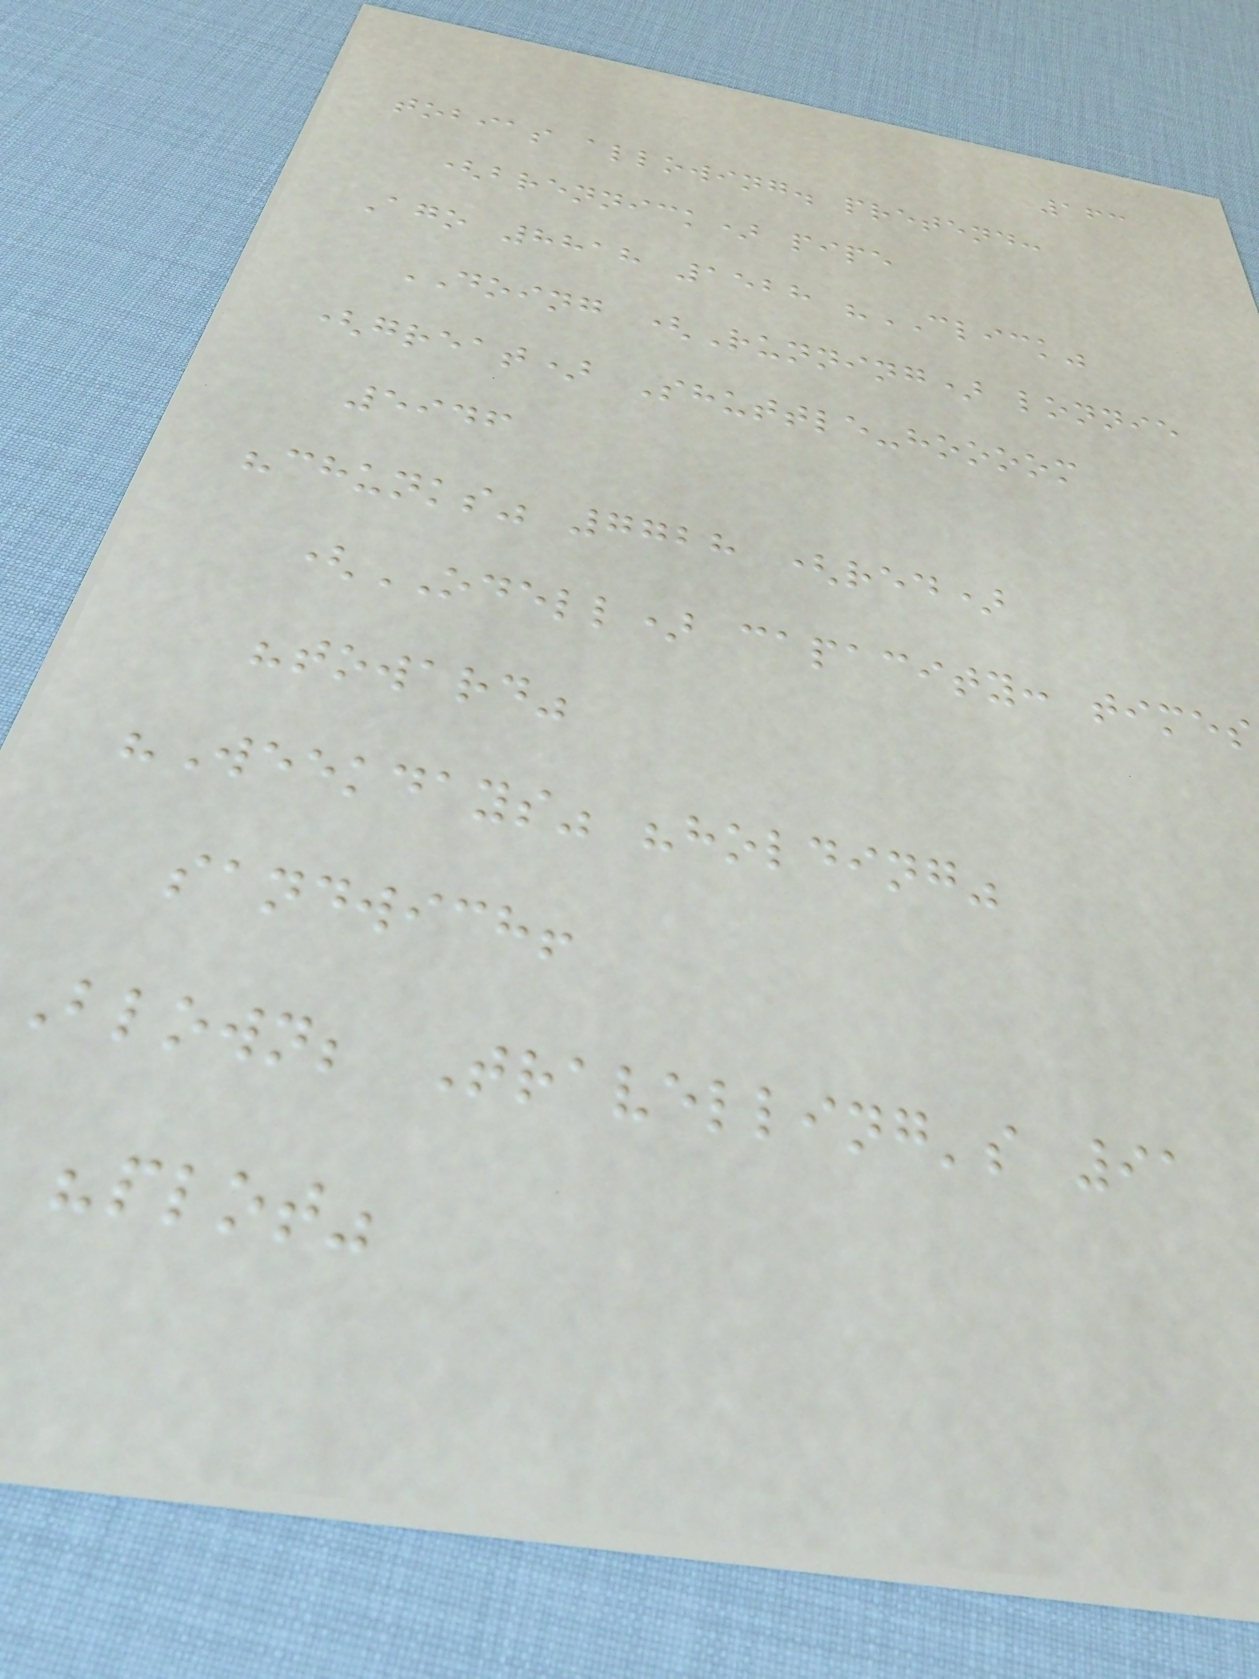163
tobias allowing. pretend:
(brennick) pipe
Ago 8818 1528 "CLICK"
DOING (Running) lonnie
(great) Shuttle-hoooom
5946
"chunks" 7728 (red)
(ODELL) capacity: times
"toward"
"Weekdays" "holding"
sandwich!
Blown; Travelling's 91
"plot"
